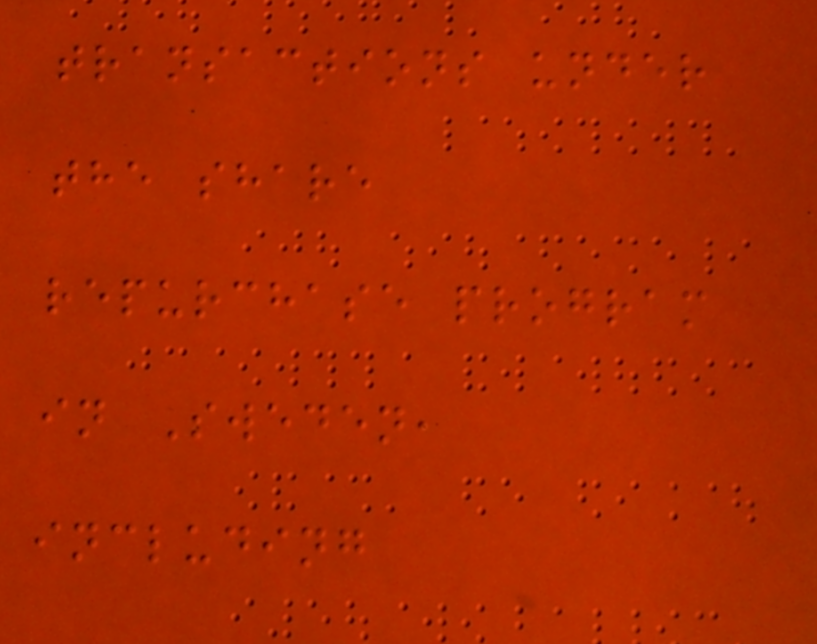transactions under
the share
repurchase program
in Sweden,
including
